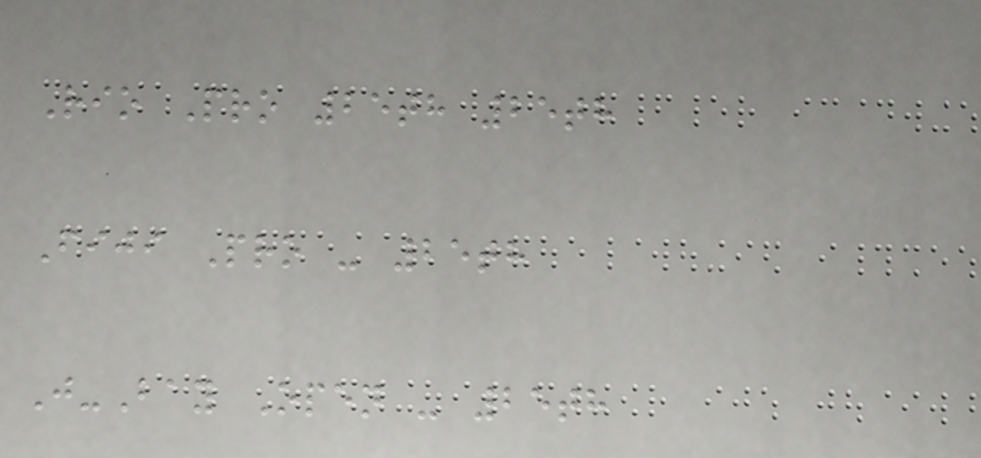Rio Pro 25th 25th
Fiji Pro - 25th
J-Bay Open - 25th
